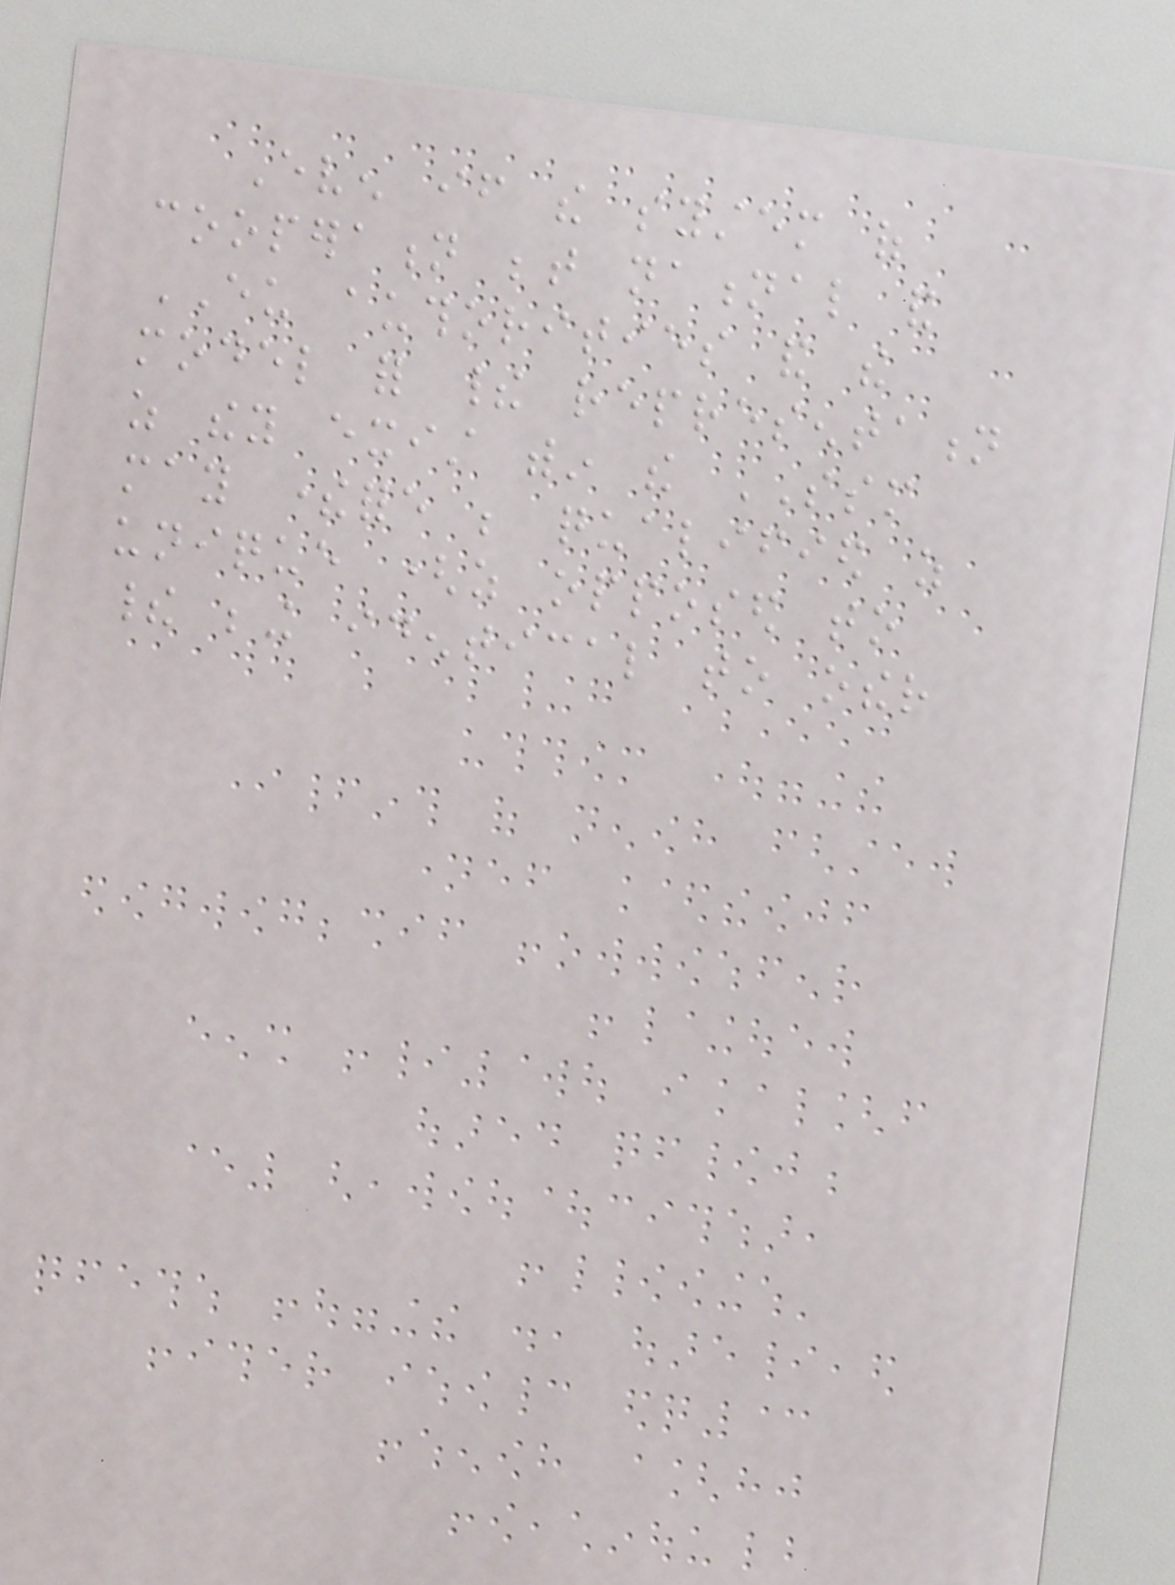Even if the system of
cooperation between national and
EU authorities and the
model for their representation
as they exist within the SSM
may therefore be qualified as
unique (as opposed to
their being identical to other
